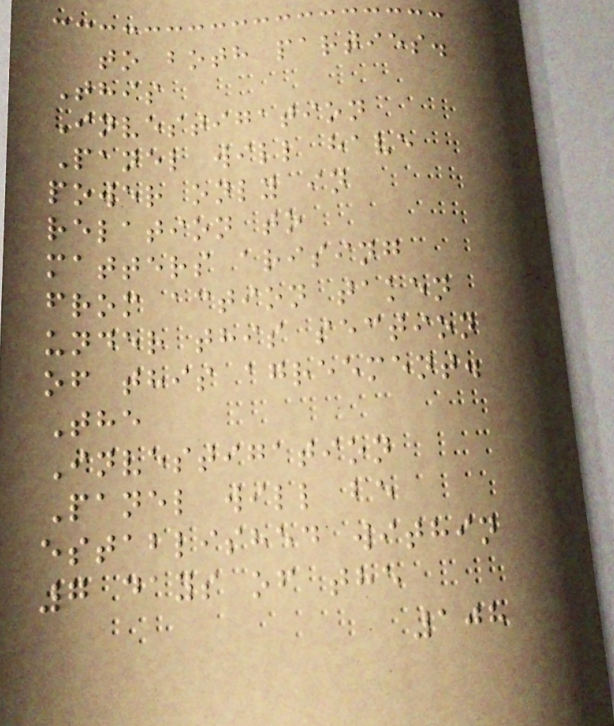to both parties.
This
Investigation
Panel will have
power only in
relation to
matters arising
from action taken
under this section
of this agreement.
The
Investigation
Panel will be
established within
7 days of the
108
